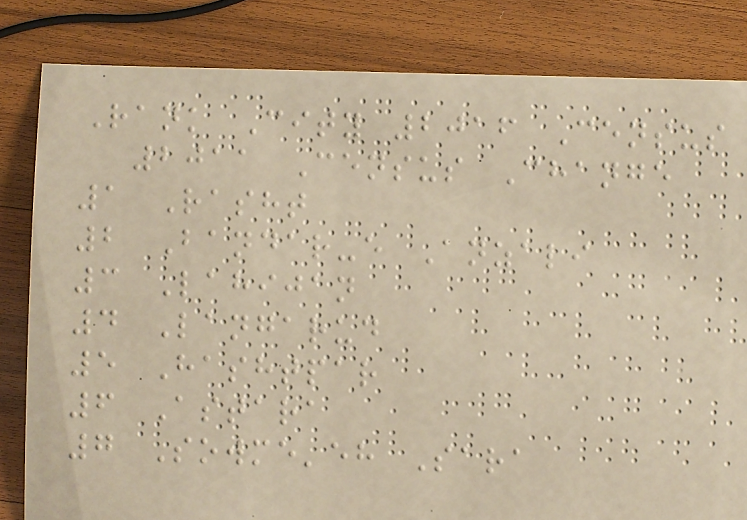Rank City 2016 Census
2011 Census Change
1 Rasht
2 Bandar-e Anzali
3 Lahijan
4 Langarud
5 Hashtpar
6 Astara
7 Sowme'eh Sara
